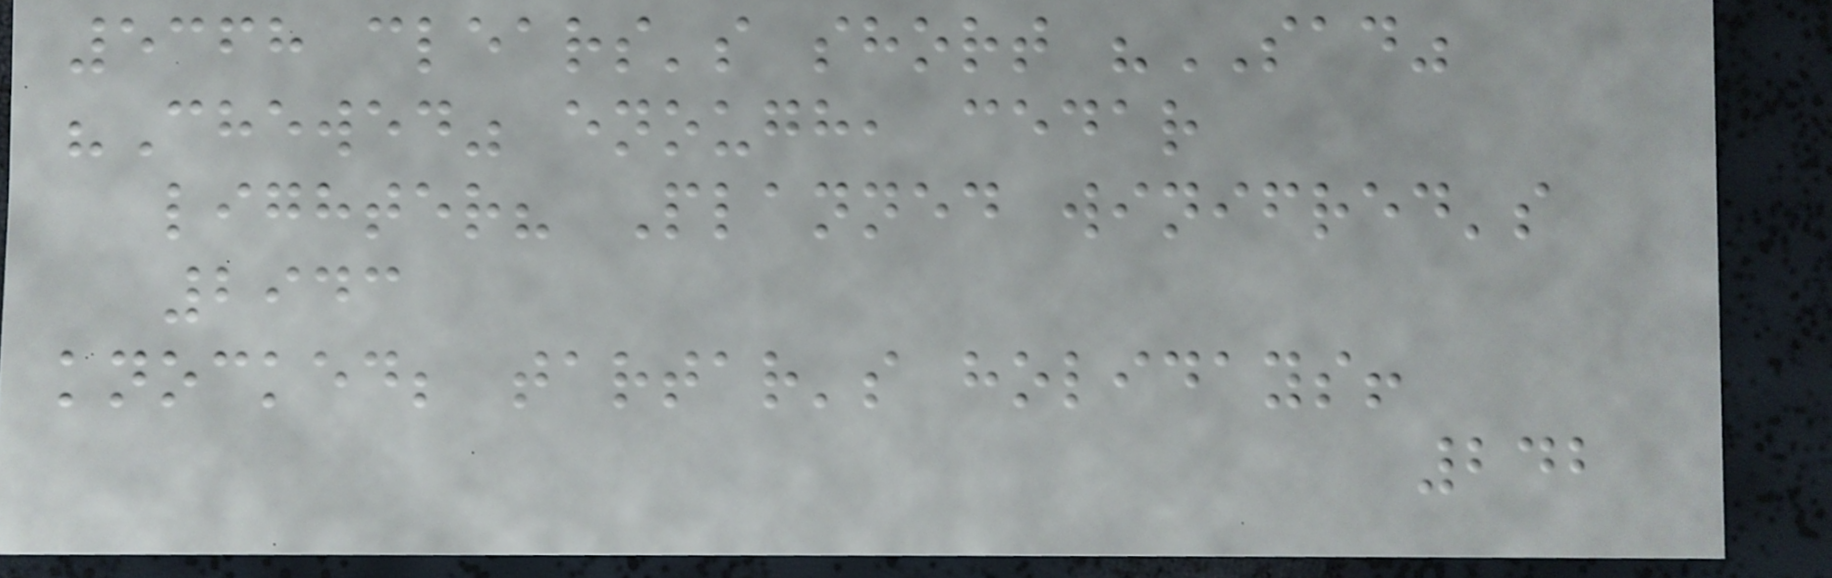5368 clears's short "SAD"
"Chewed" enough, cedar
lighter? Planned winifred's
2943
knocked; tartar's holidays!
242
